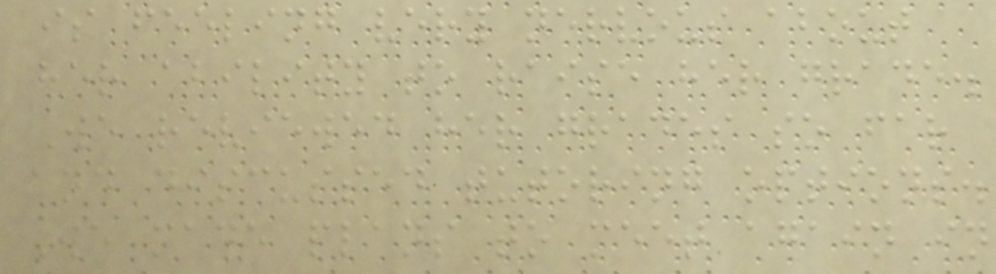is feeling very nervous about
her ability to raise her grade.
We reviewed her grades so far
and discussed tutoring options.
We made plans to meet again in
